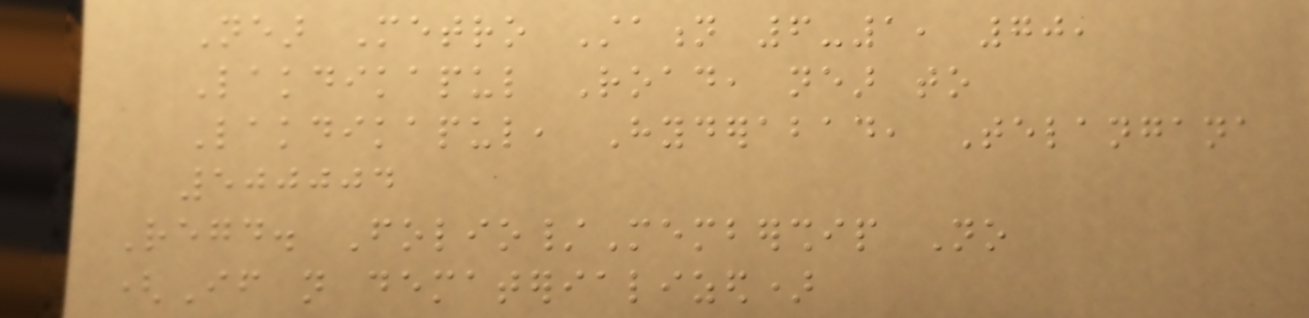Near Metro Station 6-1, 70,
Lakdikapul Road, near to
Lakdikapul, Hyderabad, Telangana
500004
Regd. Folio/Membership No
(If not dematerialized)
